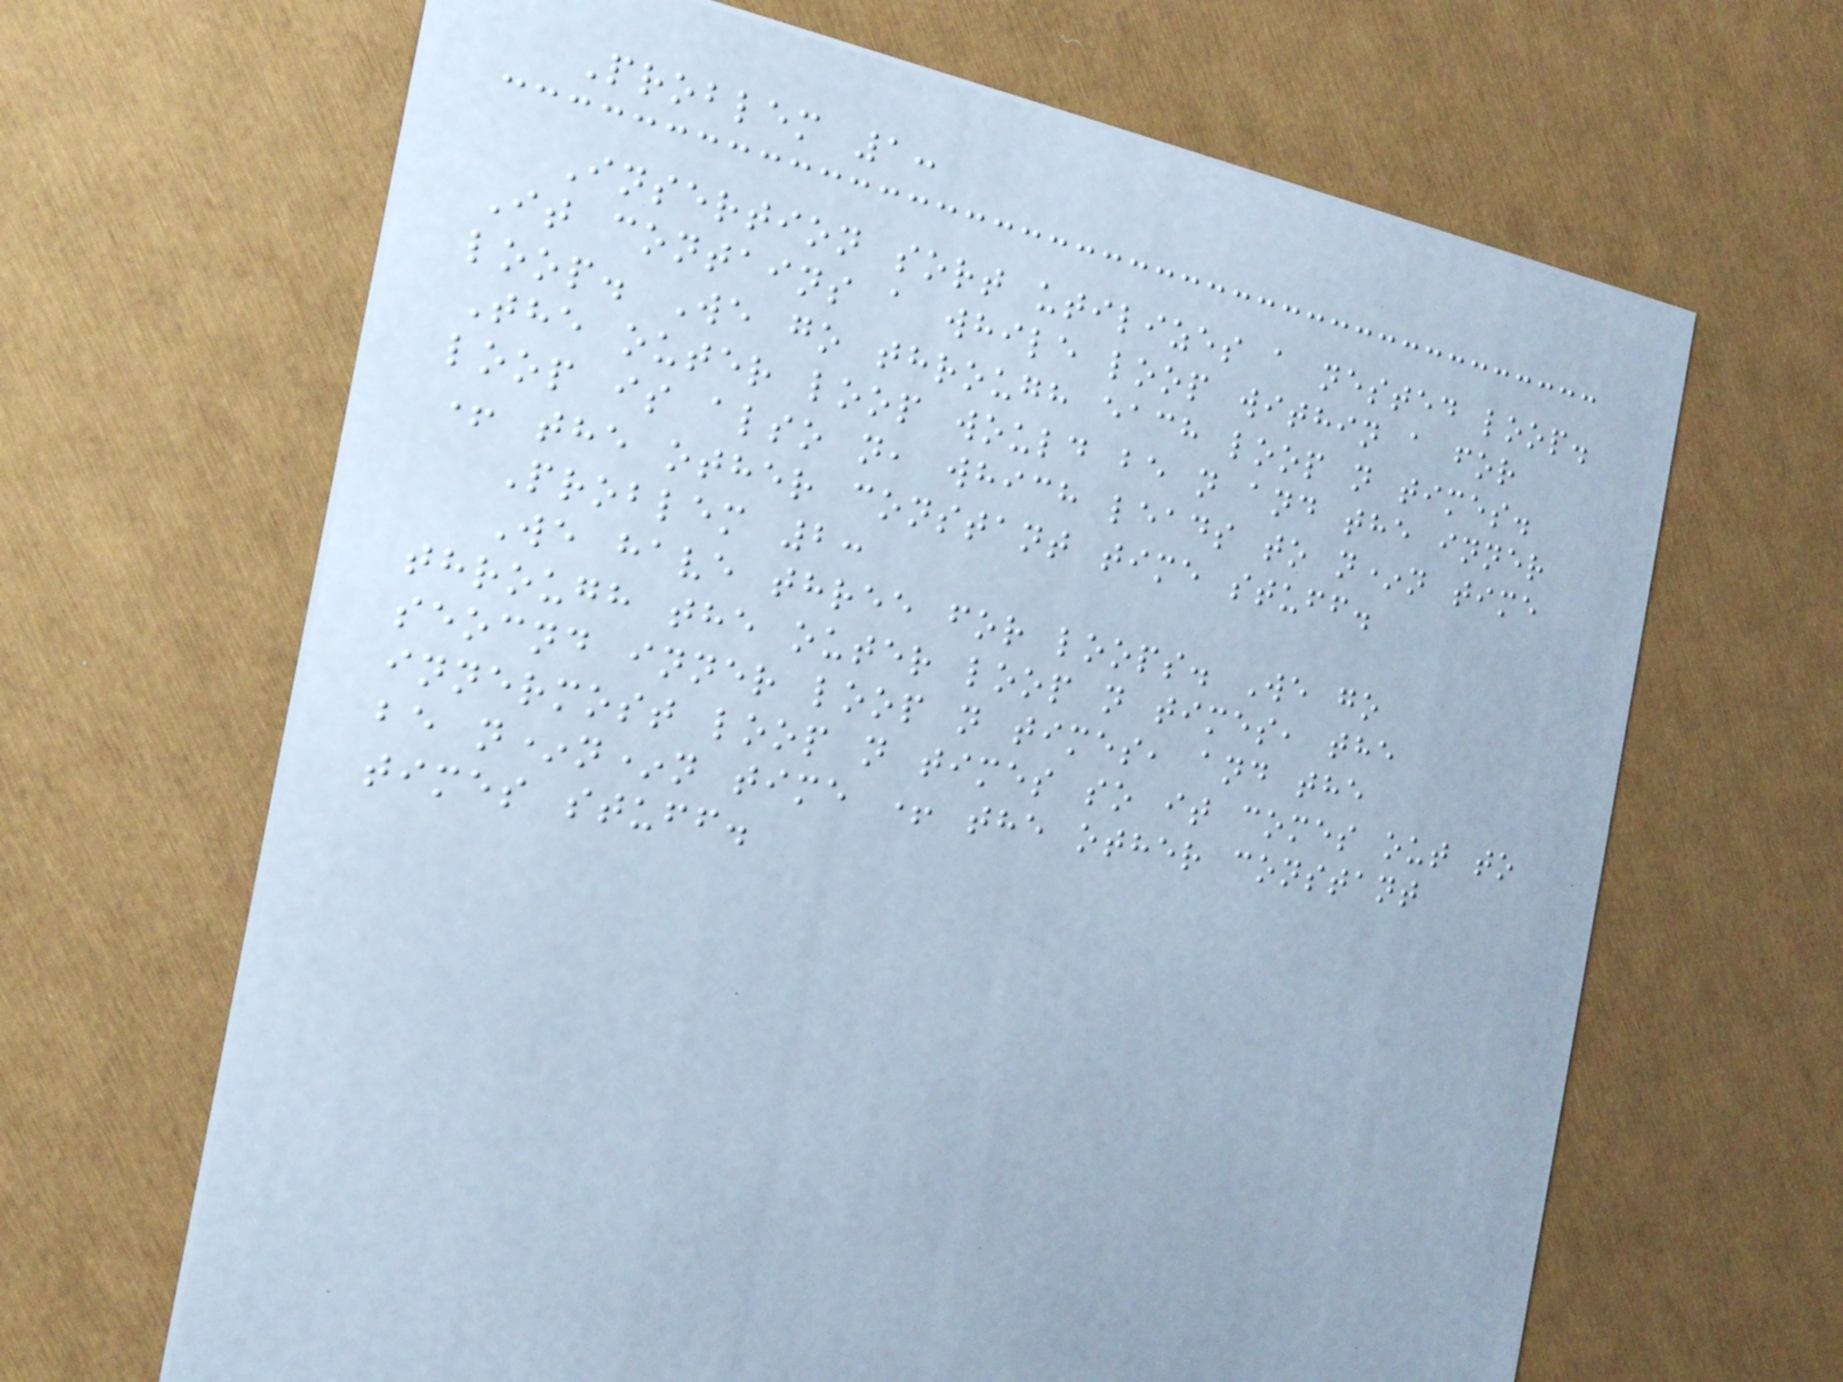Problem 1:
Insertion sort utilizes a nested loop.
It contains a while loop within a for
loop. We go through each loop n times.
The outer loop would be n and the inner
loop is also n, which leads to n*n time
+ the other constant time stuff.
Problem 2:
We have three for loops. We go
through the outer loop n times, the
seocnd inner loop n times, and the
innermost loop n times so it comes out to
be n*n*n time + the other constant
times stuff.
